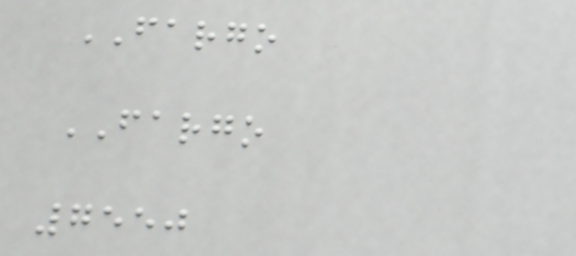FARGO
FARGO
7550
